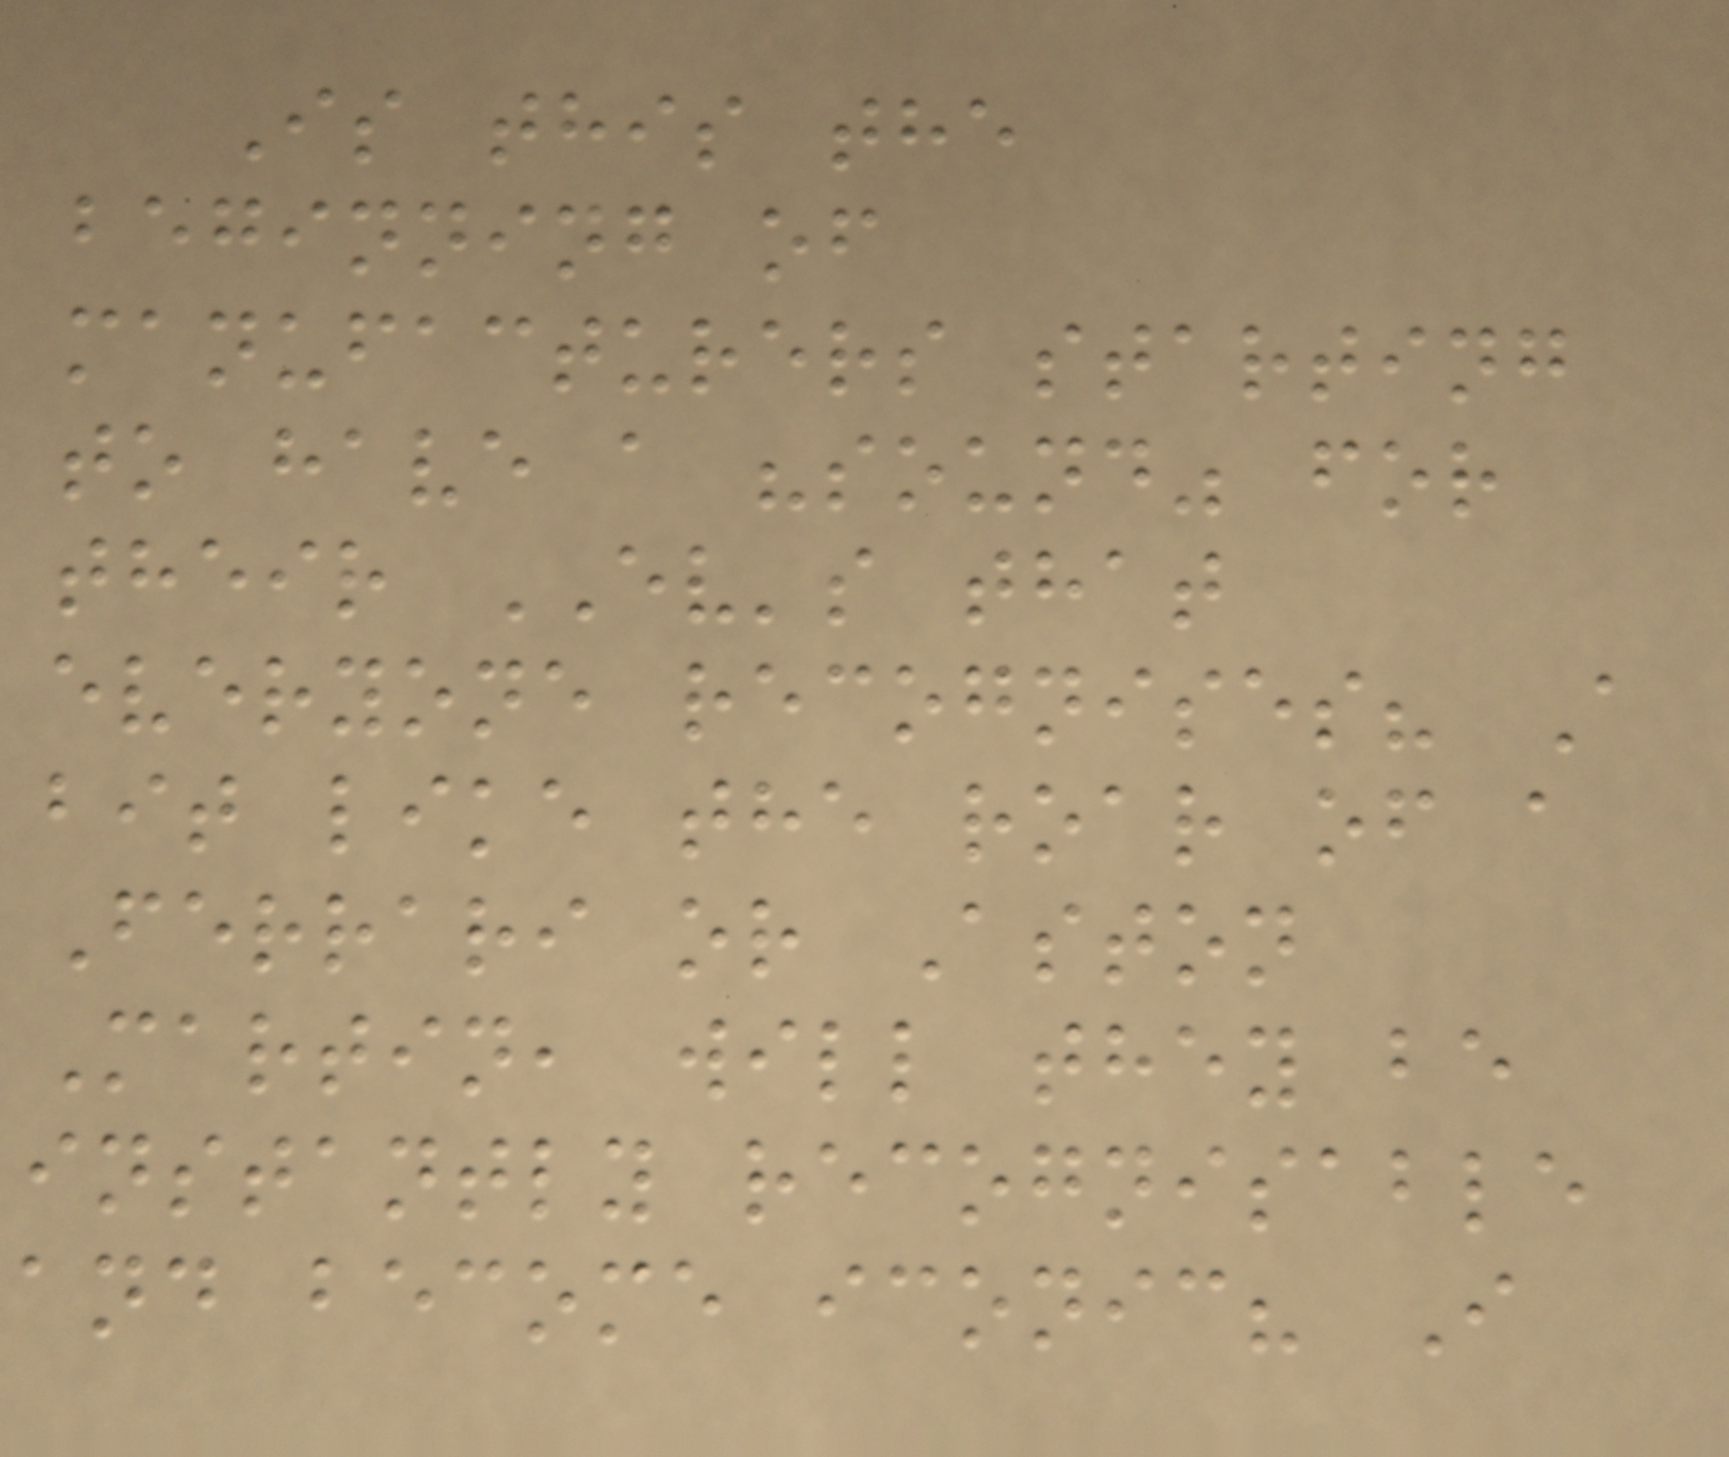Is this the
beginning of
manufacturers starting
to have a "sound" for
their EV's that
everyone recognises? A
bit like the roar of a
Ferrari or Aston
Martin, will they be
instantly recognisable
and become iconic? I
